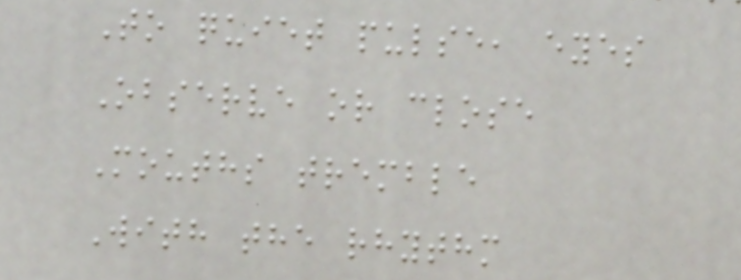To quiet pulse, eyes
Observe or close
Mouths tremble
With the rhythm
